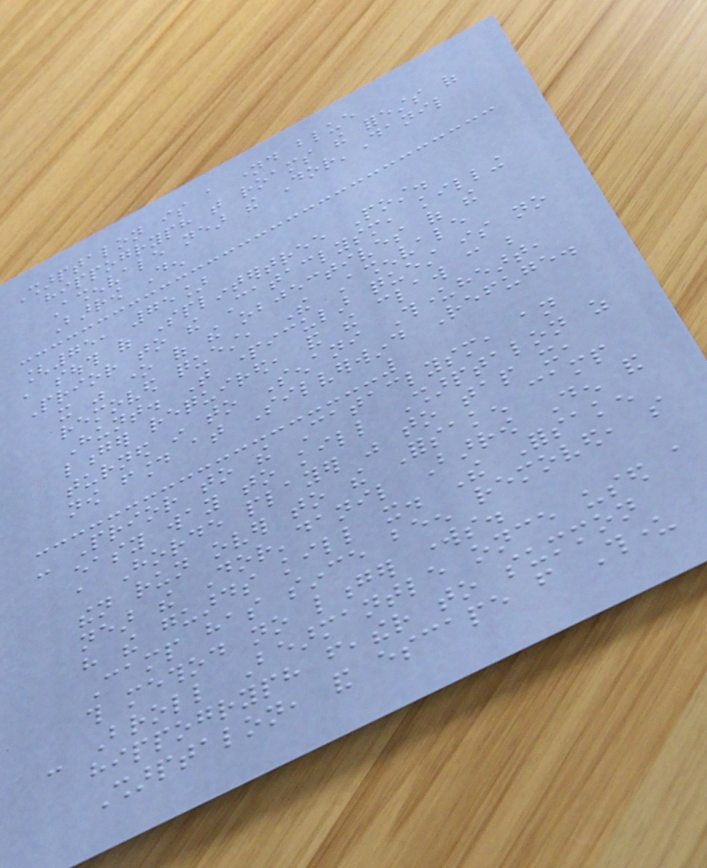Sharptalon is a named blue
hippogryph that roams the forests of
Ashenvale near the Dor'Danil
Barrow Den
[75, 75]
, south of Splintertree Post.
Prior to the Cataclysm, killing
it was one of the objectives of the
removed quest, The Ashenvale
Hunt. That particular quest is no
longer required, and the claw can be
turned in to Senani Thunderheart,
now found at Silverwind Refuge.
- Prior to the Cataclysm, an
easy way to kill Sharptalon as
a Horde player was to tap it,
then run over to the Forsaken camp
near the Dor'danil Barrow Den and
have the guards kill it. The Forsaken
Camp has since been removed, so
this method no longer works.
- Broll Bearmantle once used a
hippogryph feather to summon
Sharptalon, and escape from Thunder
